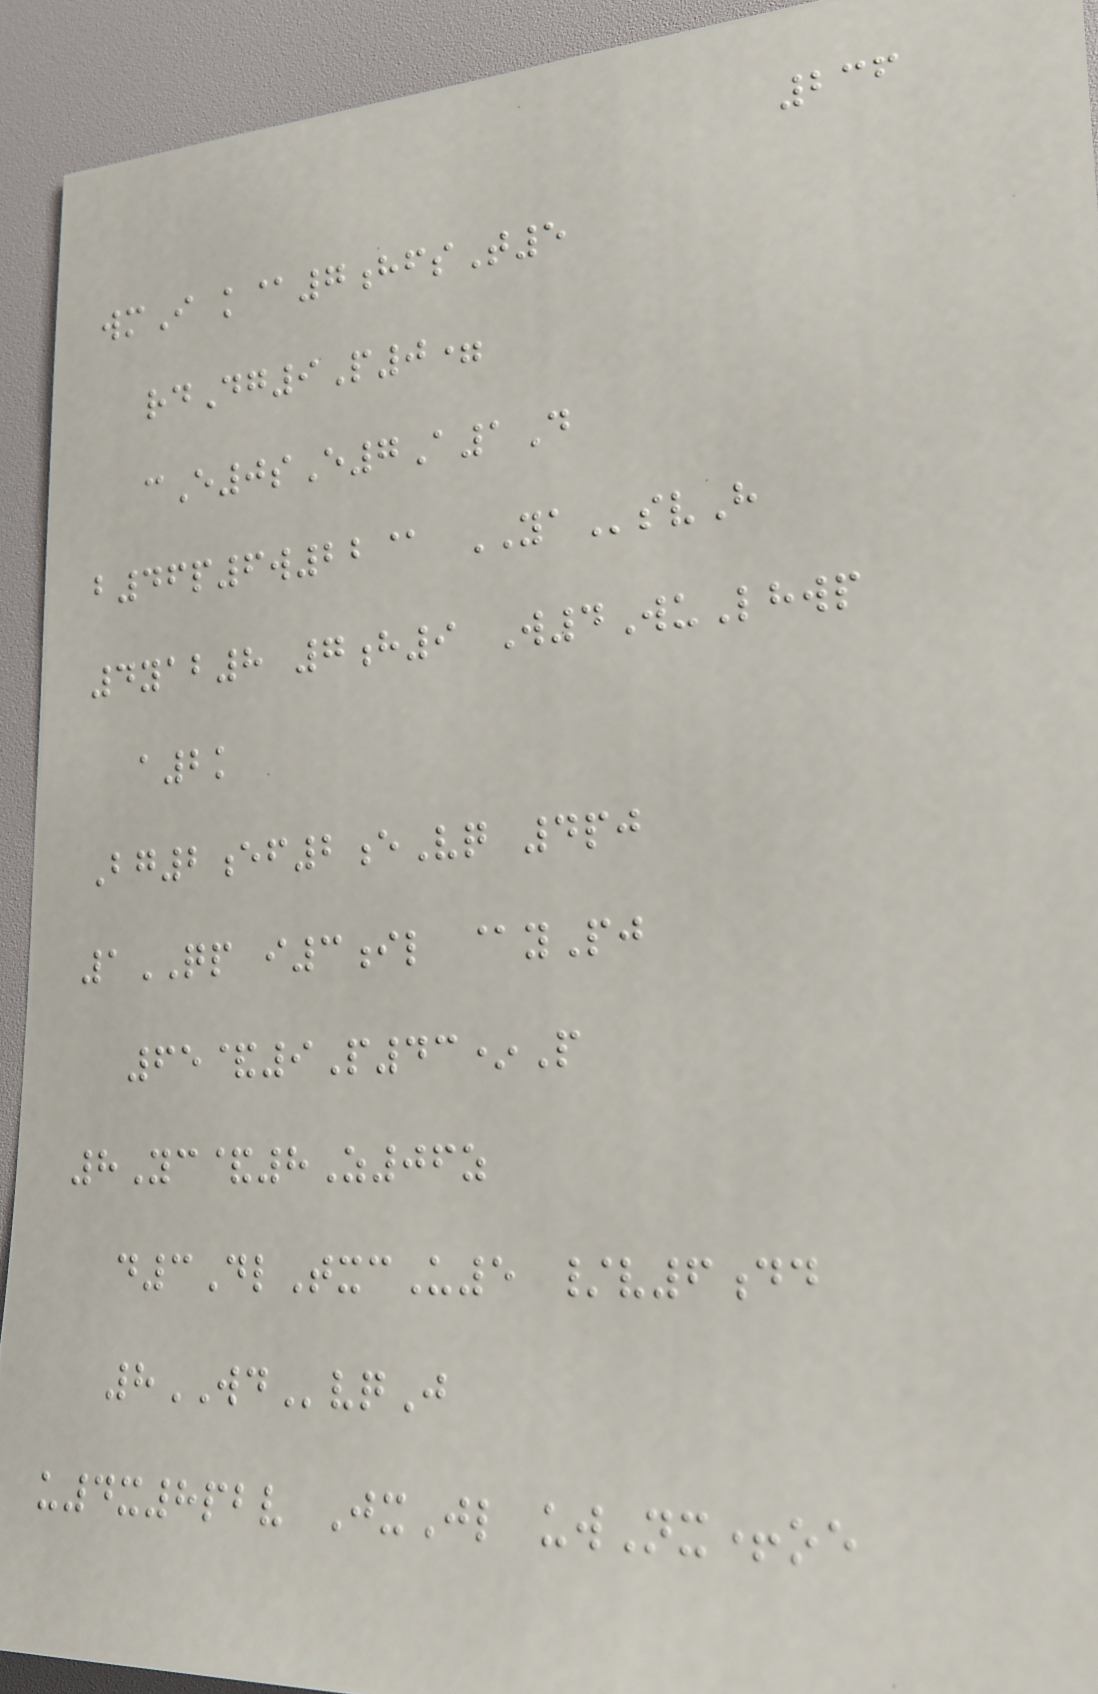236
wmI k@7hfsT5
rdDg9P0=
cE0sE7A1D
b46p6w22@ YAsvH
4yab8 7h9 W4WuLhwp
a2k
Bg2ef2eVq 4pj
1QP i3il @yPj
65&9P43*P
8Yc&8Z06z
d3DlTxcU5 /v6dd
8WDvqJ
u4x8pbv JxJl uwNx+oe
